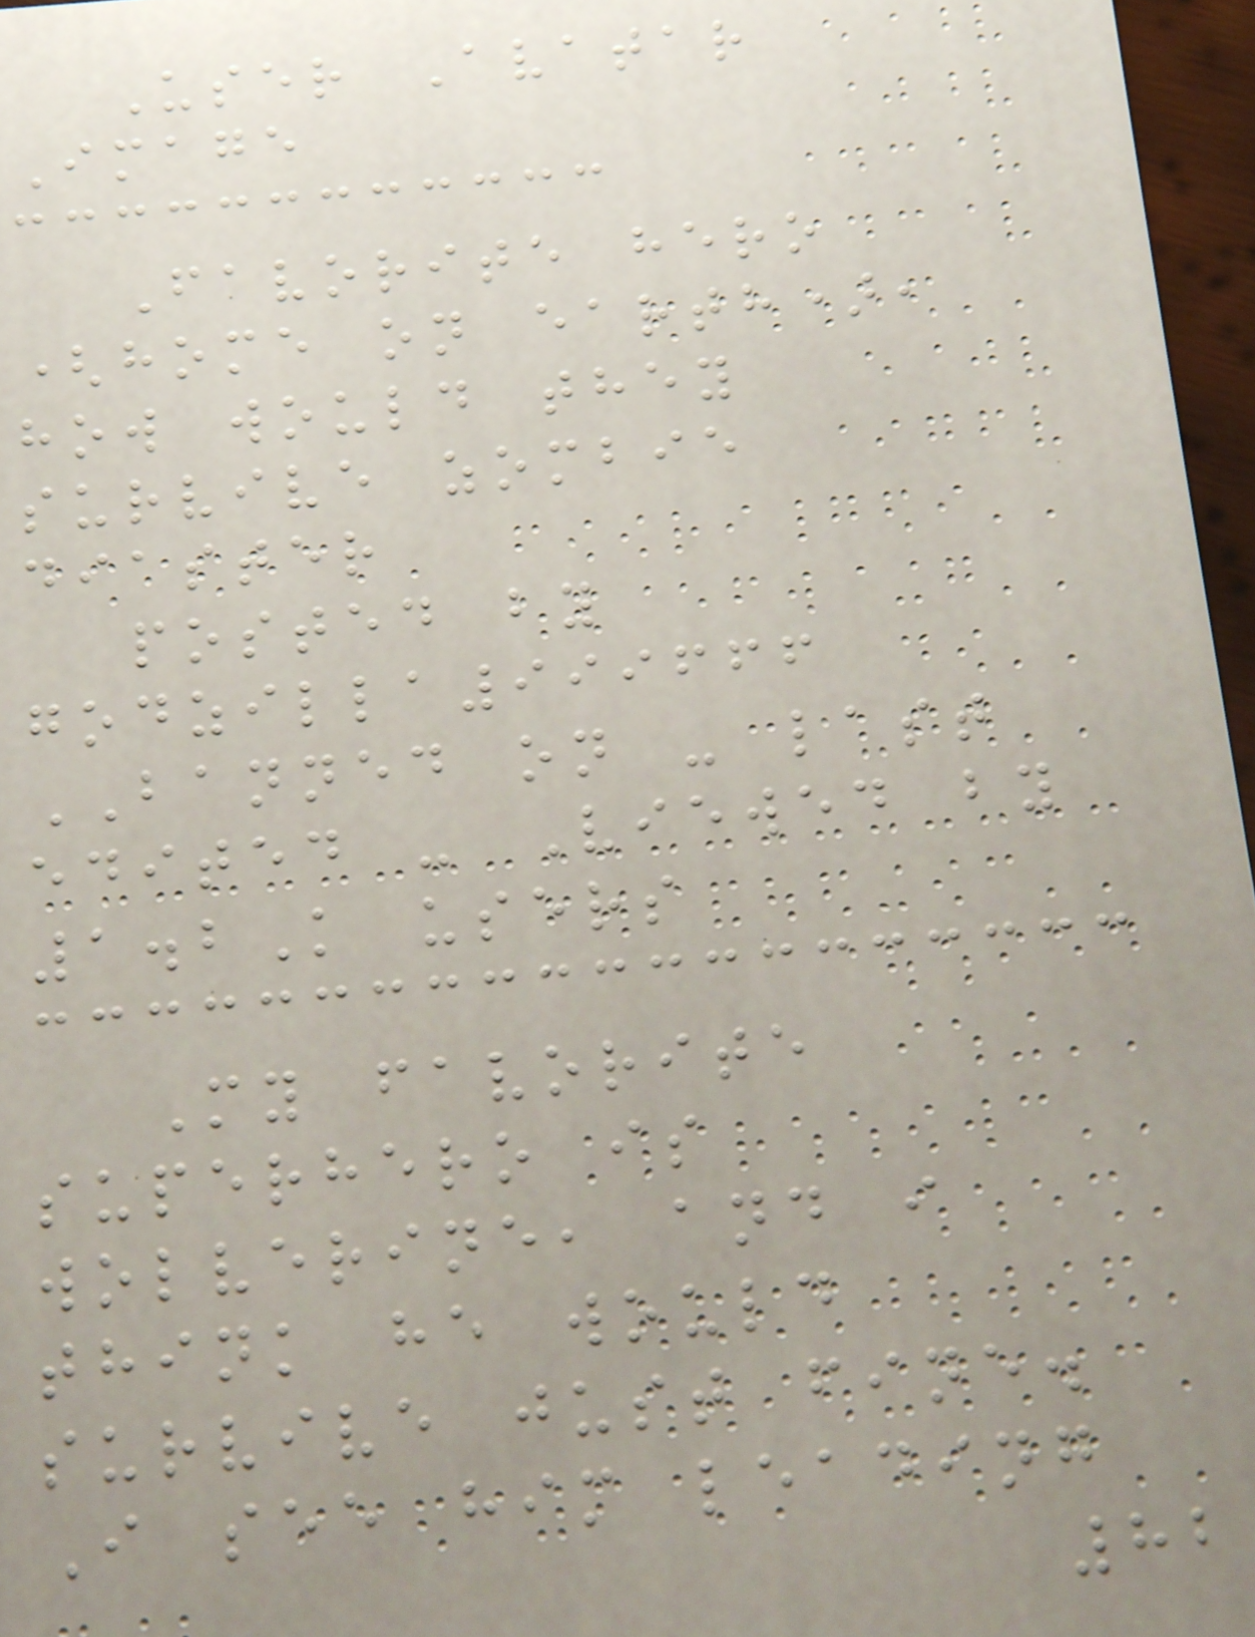User Avatar
Image
Favorite hero
(home on earth),
how would they
survive zombie
diaster
posted by
godzilla999666
BANNED on - last
edited - Viewed by
1.2K users
My favorite
superhero is
wolverine, and i
think he would
survive just fine.
I see him leading
82
